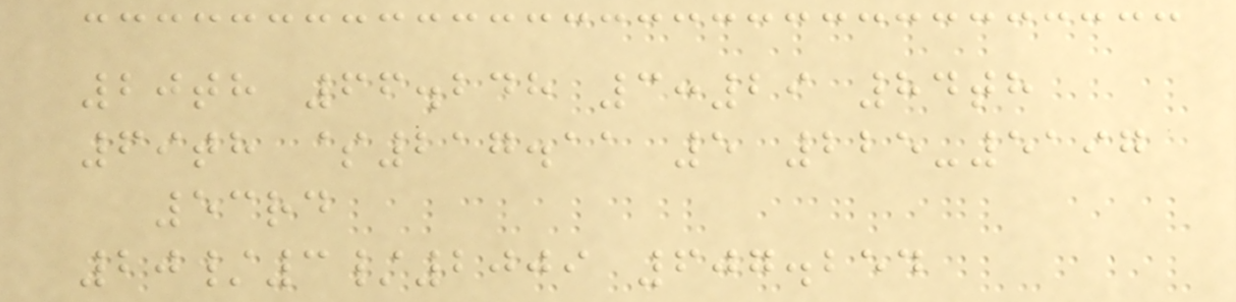20th 66.248 3:29 84th
69th $217.11 5 225-5197
53rd
20/3/2009 607.254
